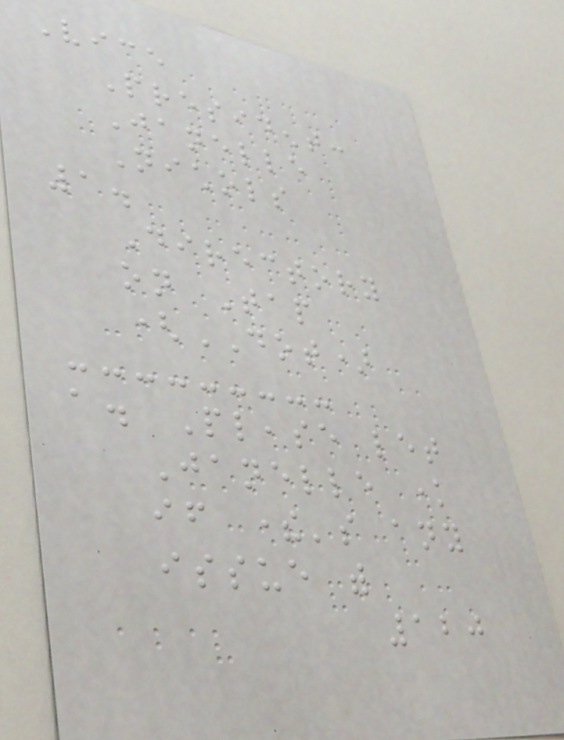Vice
President:
Janelle
Nichols
1.
Directory
on Tap
(DOT)
a. Please let
Janelle know
if there's any
issue with
120
